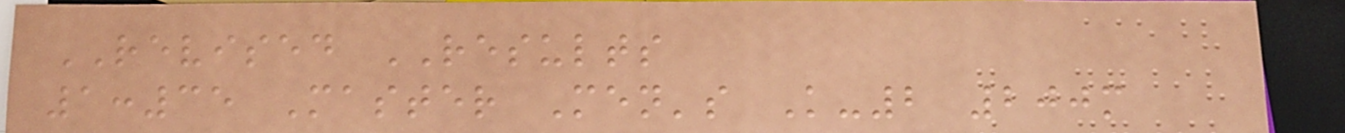REVISED RESULTS
1:35 Master Men's K-2 200m
